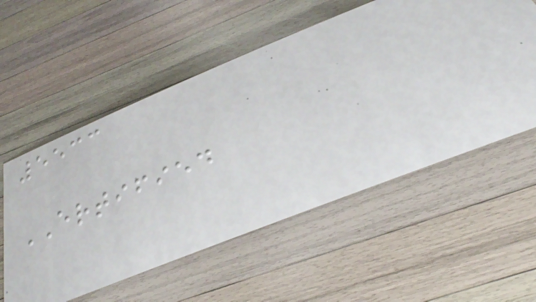5533
ERTIFIED
